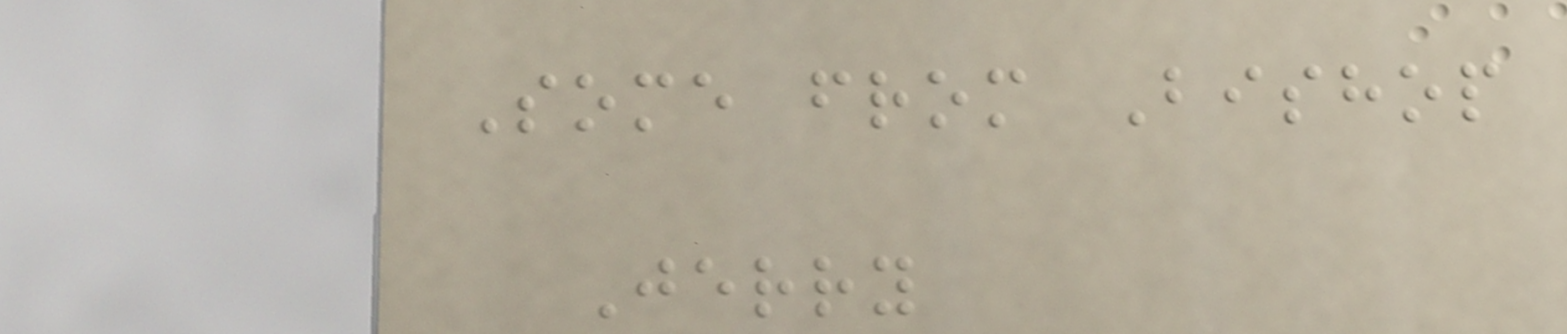Some from Bishop
Jerry
